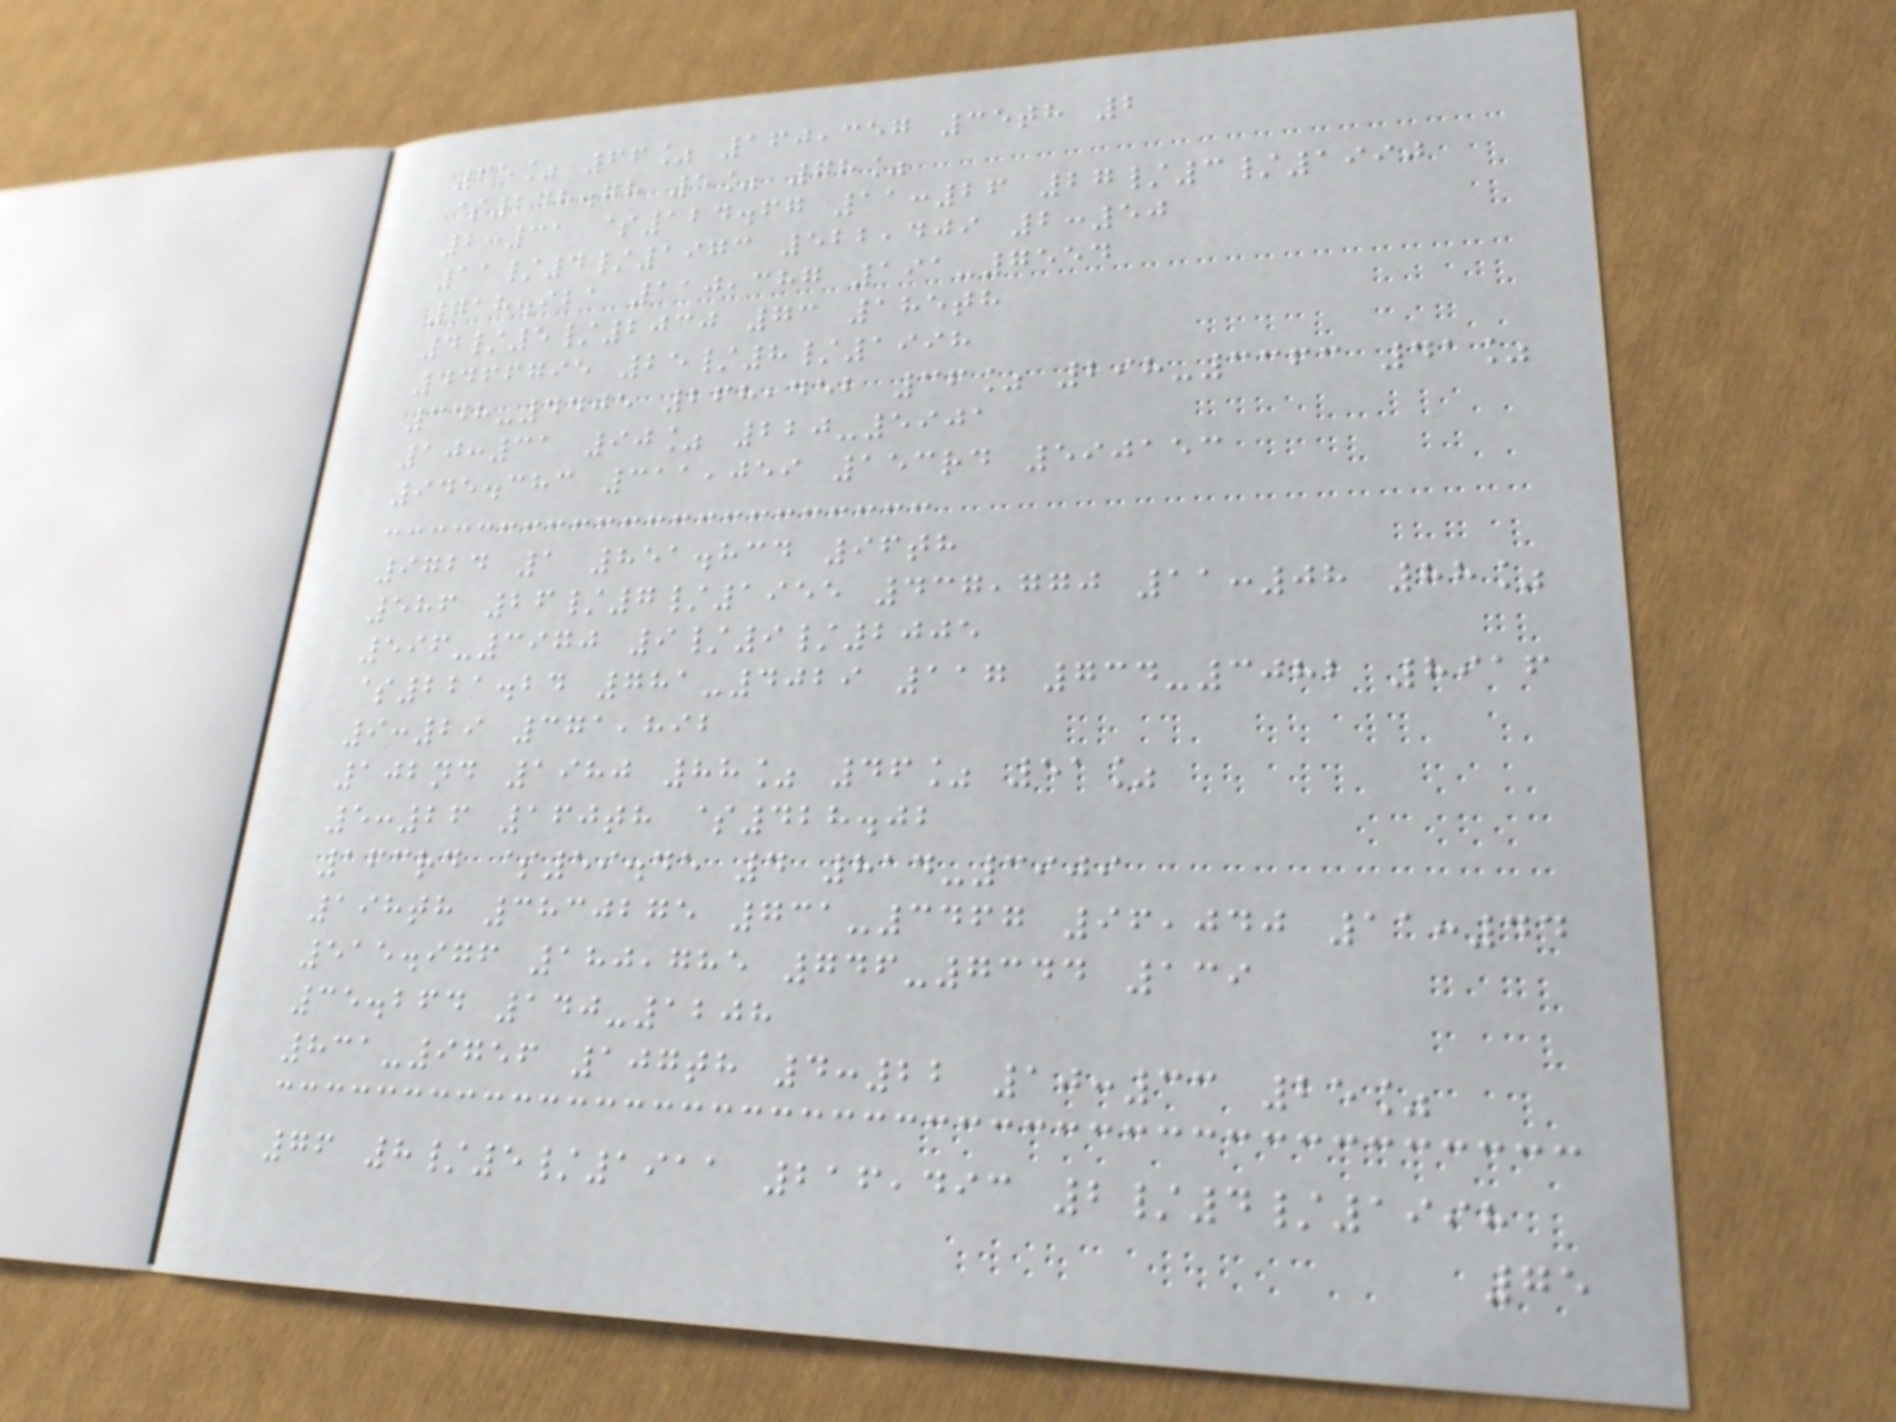35% 66% 160,357 35th 2
$148.78 5% 78%
2:31 $124.67 11:26 27/3/1990
11/4/1973 522,409 2:50
718.921 110,387 191-7554
4/5/2030 73 185th
4466795 25/8/1998
348-4405 268,452 36% 298-3363 41%
10:31 90% 220-5901
945.383 311,059 153rd 590153
9724 1 851.834 96th
586 26/7/1955 437,770 11:08 88%
596-3970 9/9/2005
$221.24 781-4029 117 734-3082 8916
9:29 371,892
102nd 1980 88% 46% 51%
5:26 160th $428.02
163rd $59.45 4 814-3909
198th 3830275 731-3467 96,040 11:44
515.976 180,785 746-7344 139
35.264 140-1208
831-9756 107th 4:22 10:33 25%
76 8/5/1911 216,493 2/4/1998
75
